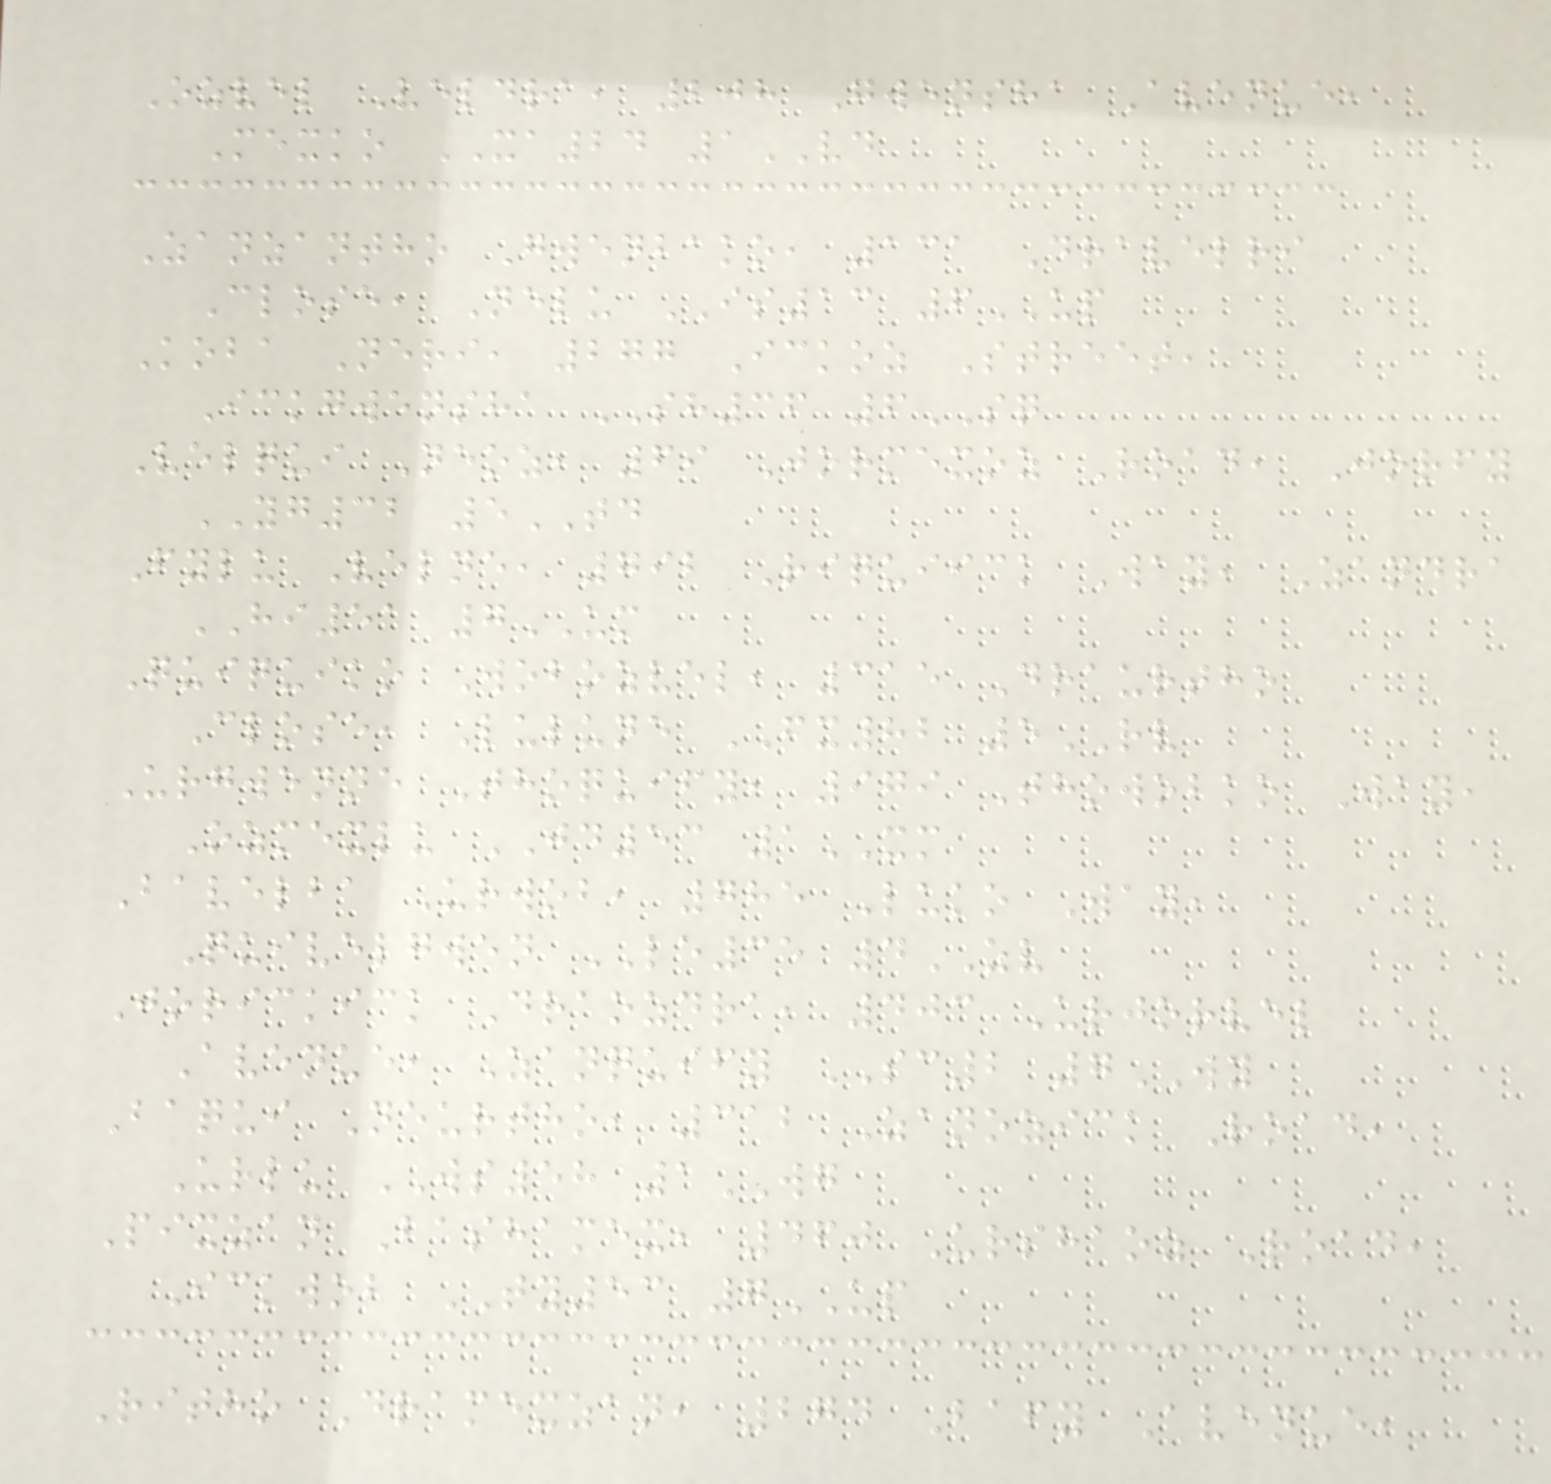Ozvel Veldra, 208 Gwensha Avenue,
Mexko XA24 1VD
Zanzantho Gwenbako, 131 Dravelri
Close, Nelu IS13 6UP
Koba Neri, 277 Ickoz Street,
Ickgwensha SH36 6SQ
Velqui Neoz, 69 Jormexoz Road, Jorfy
YG32 5TD
Fylu Velne, 792 Riquiick Way, Zandra
HI51 7UM
Quiquiko Wobozvel, 315 Draurtho
Close, Lulune FX82 5RV
Urgwenne Thoquify, 979 Thowobko Way,
Ozmexlu JD53 1XM
Bavelba Urwob, 785 Luko Way,
Quivelgwen LE35 4ZV
Jorickick Draozdra, 403 Urjorvel
Avenue, Zanquify SC2 7WY
Baqui Neurtho, 312 Zanozick Road,
Urlu WS58 1WG
Pixzan Bashamex, 460 Urshaoz Road,
Ickwob TY53 7UP
Ritho Dramexzan, 274 Bafy Avenue,
